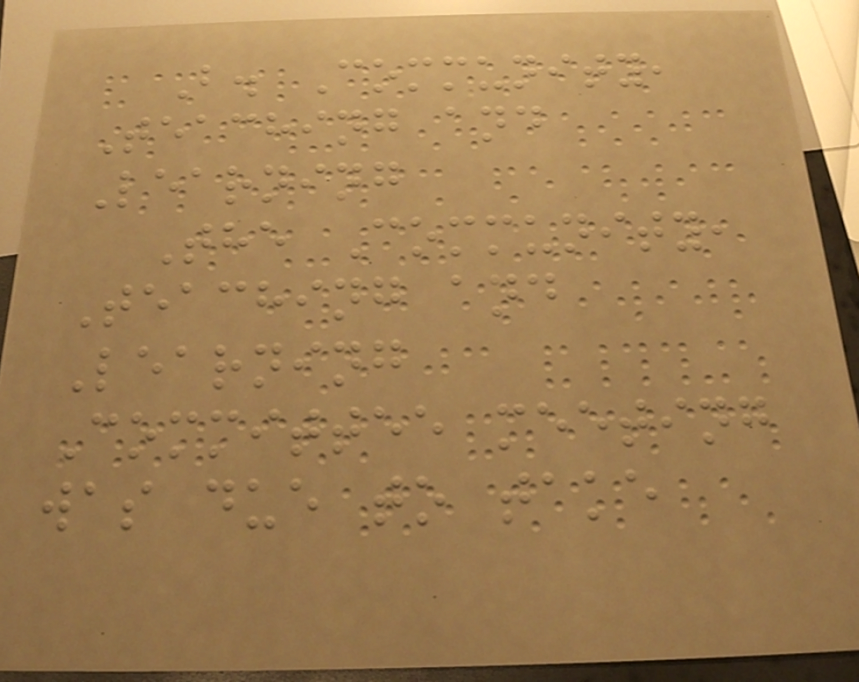B. Community,
Teaching and
Learning
The Community,
Teaching and
Learning
Committee meeting
was due to take
